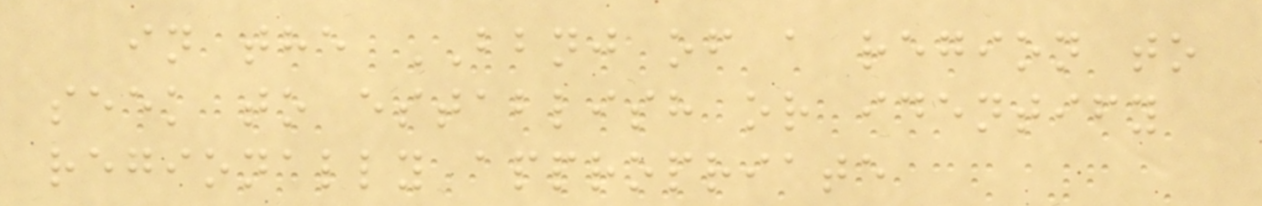in the BBNJ of a region to
seek to establish or identify
regionally appropriate
